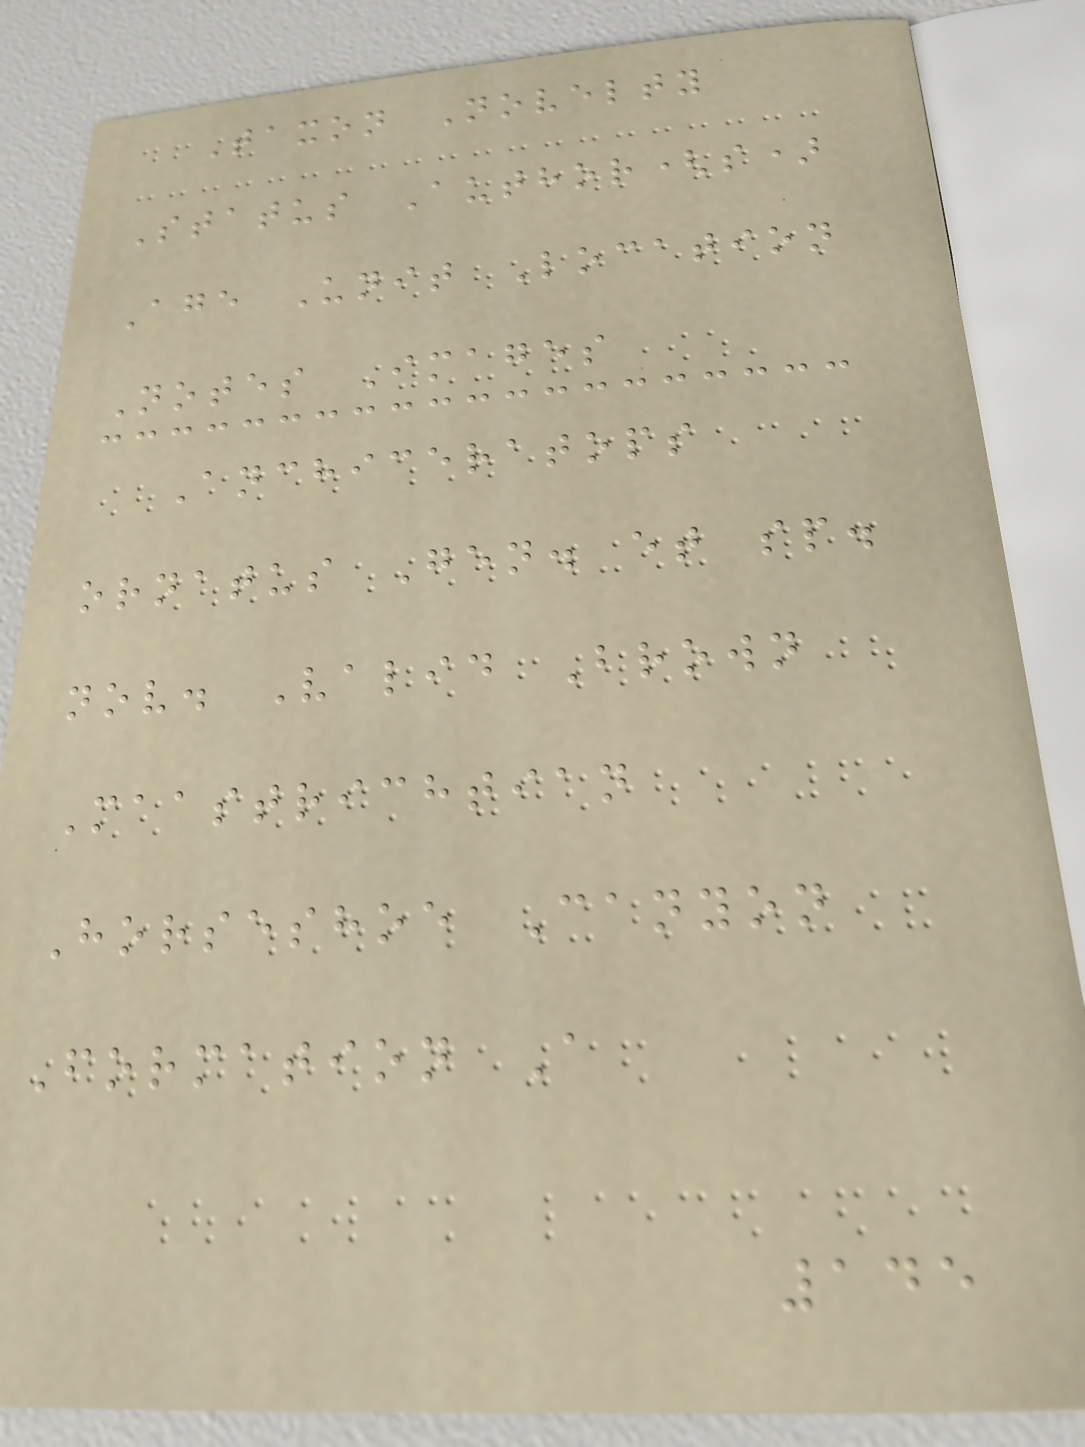Taxon Novelty
Status Author(s)
Age Unit Location
Notes Images
Anchiceratops
ornatus Gen. et sp.
nov. Valid Brown
Maastrichtian
Horseshoe Canyon
Formation A
145
